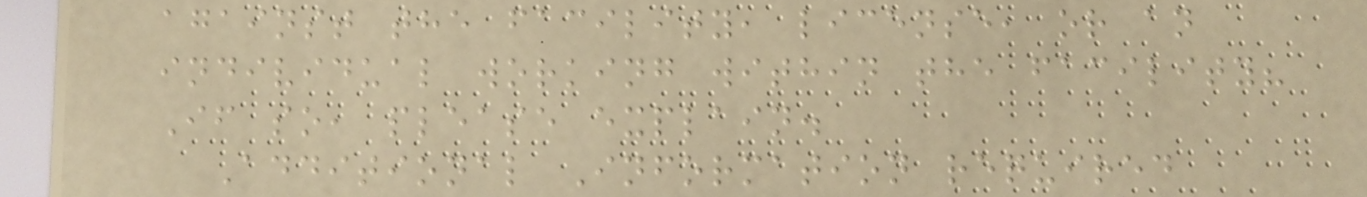against the facility, license, or an
individual working within the facility?
If so, please explain.
Additional Information required
